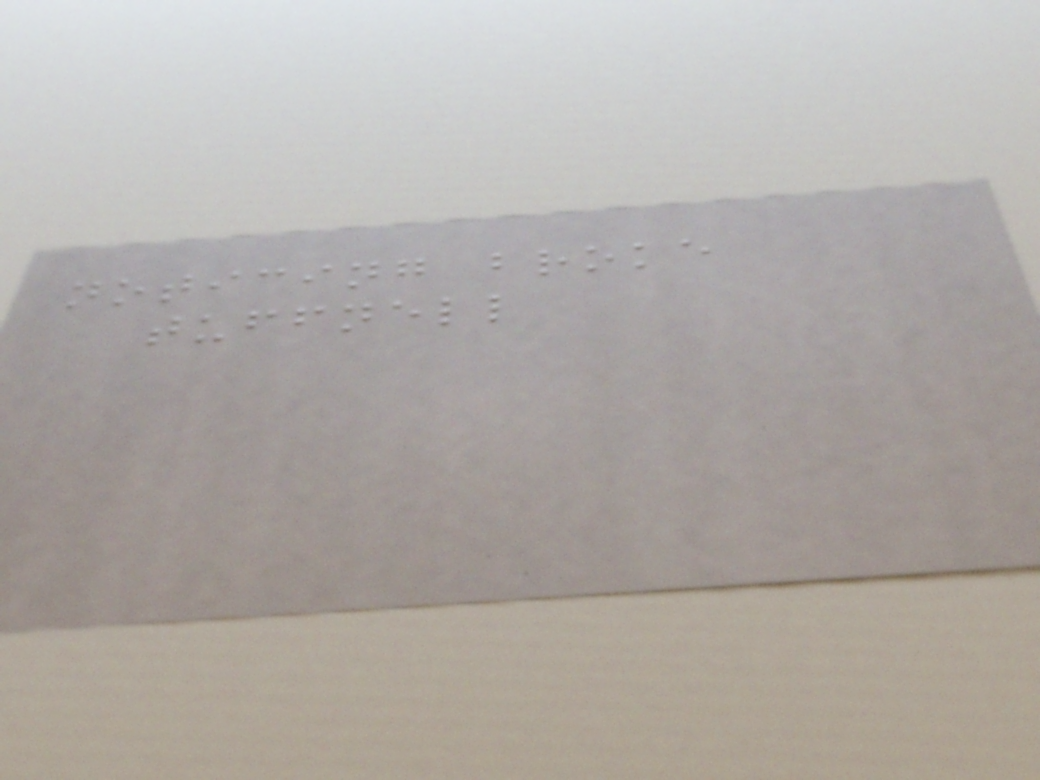noticing broke
tuffnell
